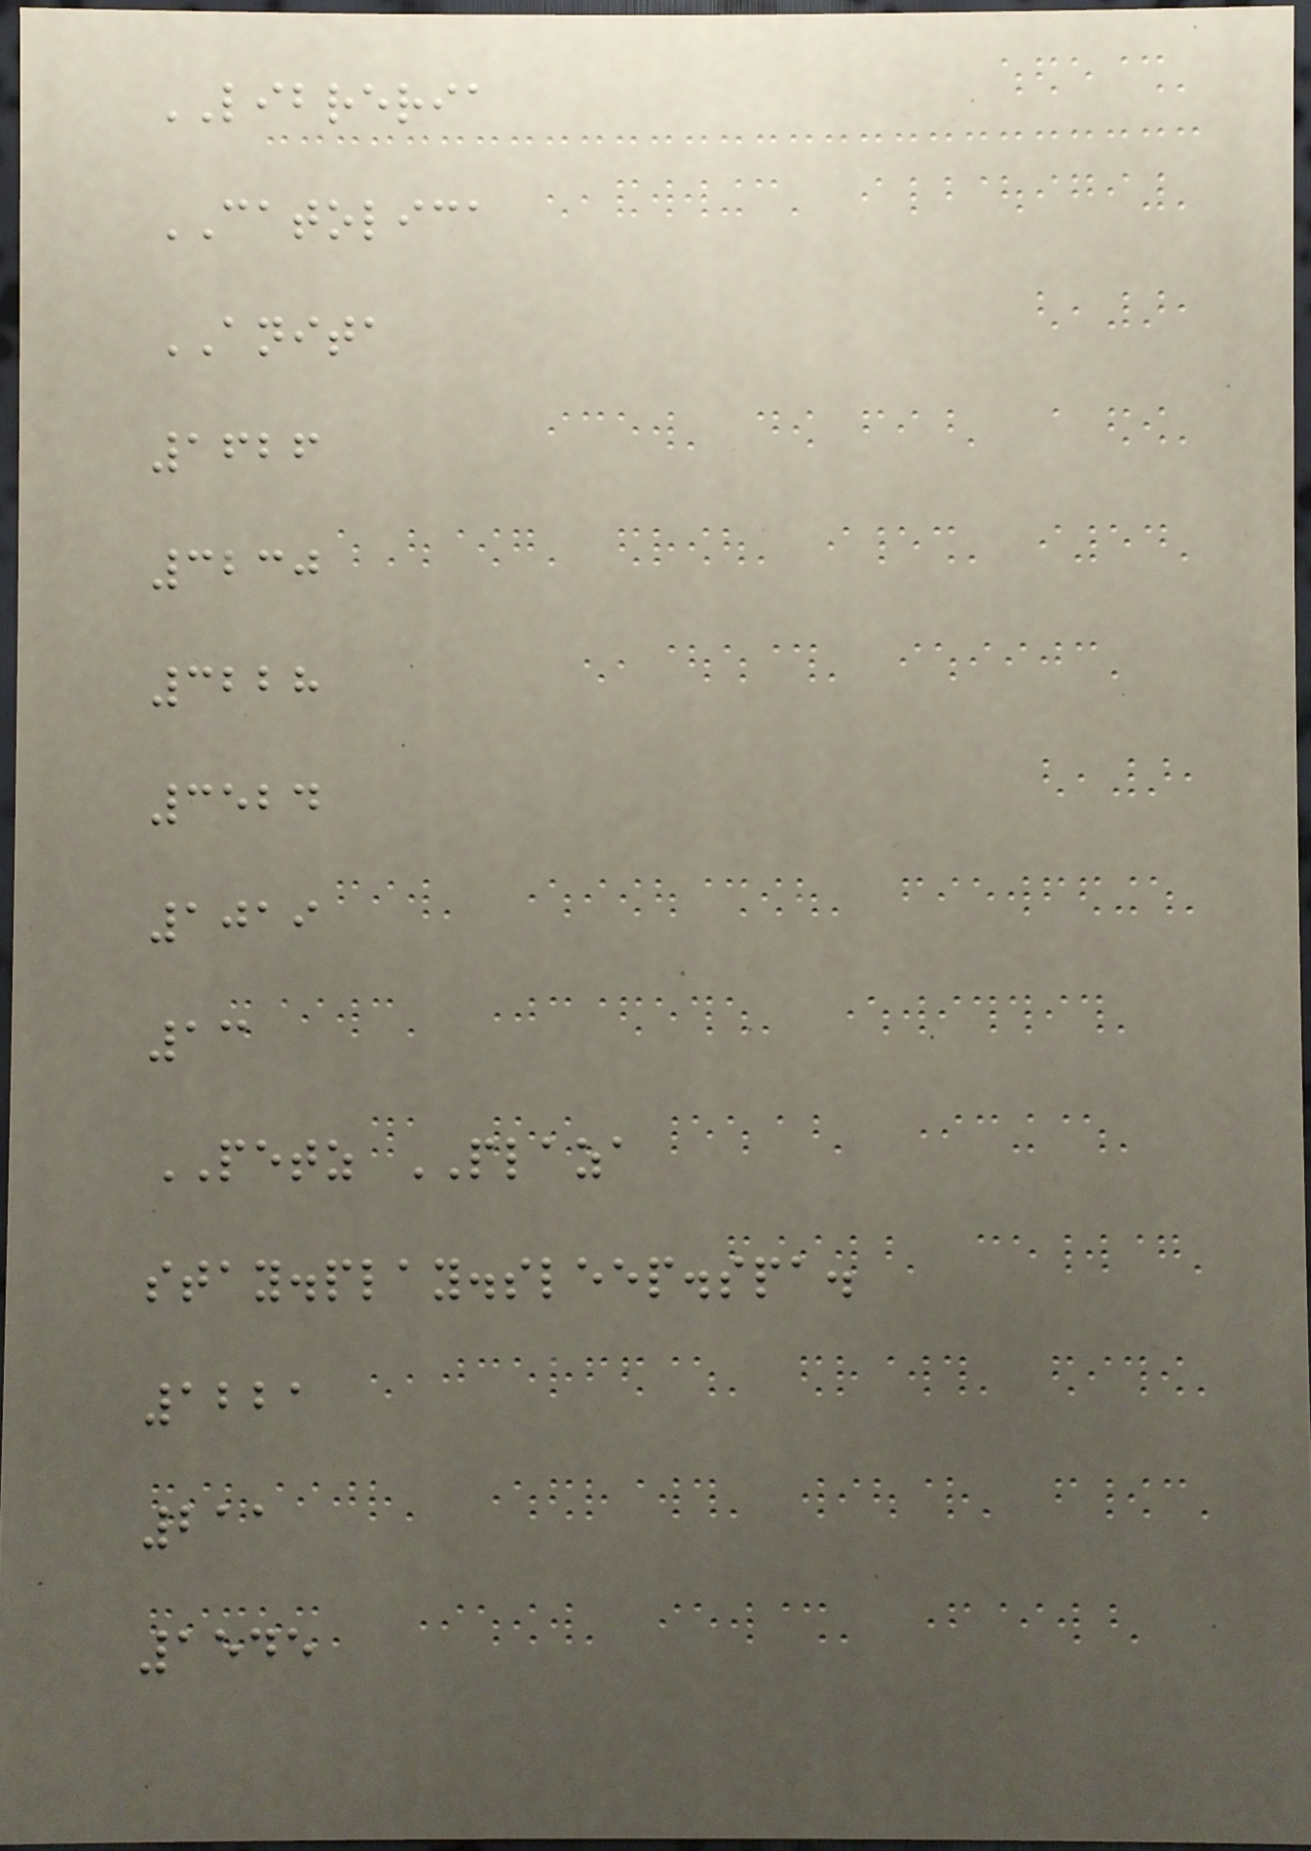LIBRERIA
CATOLICA
ANITA
1626
3230
3228
3524
1019
13
PETZ PLAZA
stay.play.sleep.spa.
1221
211
1545
